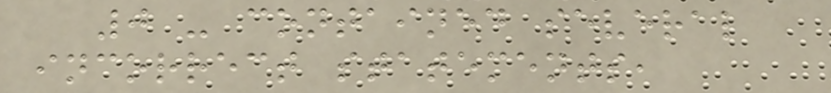0 - contained several
incorrect statements,
